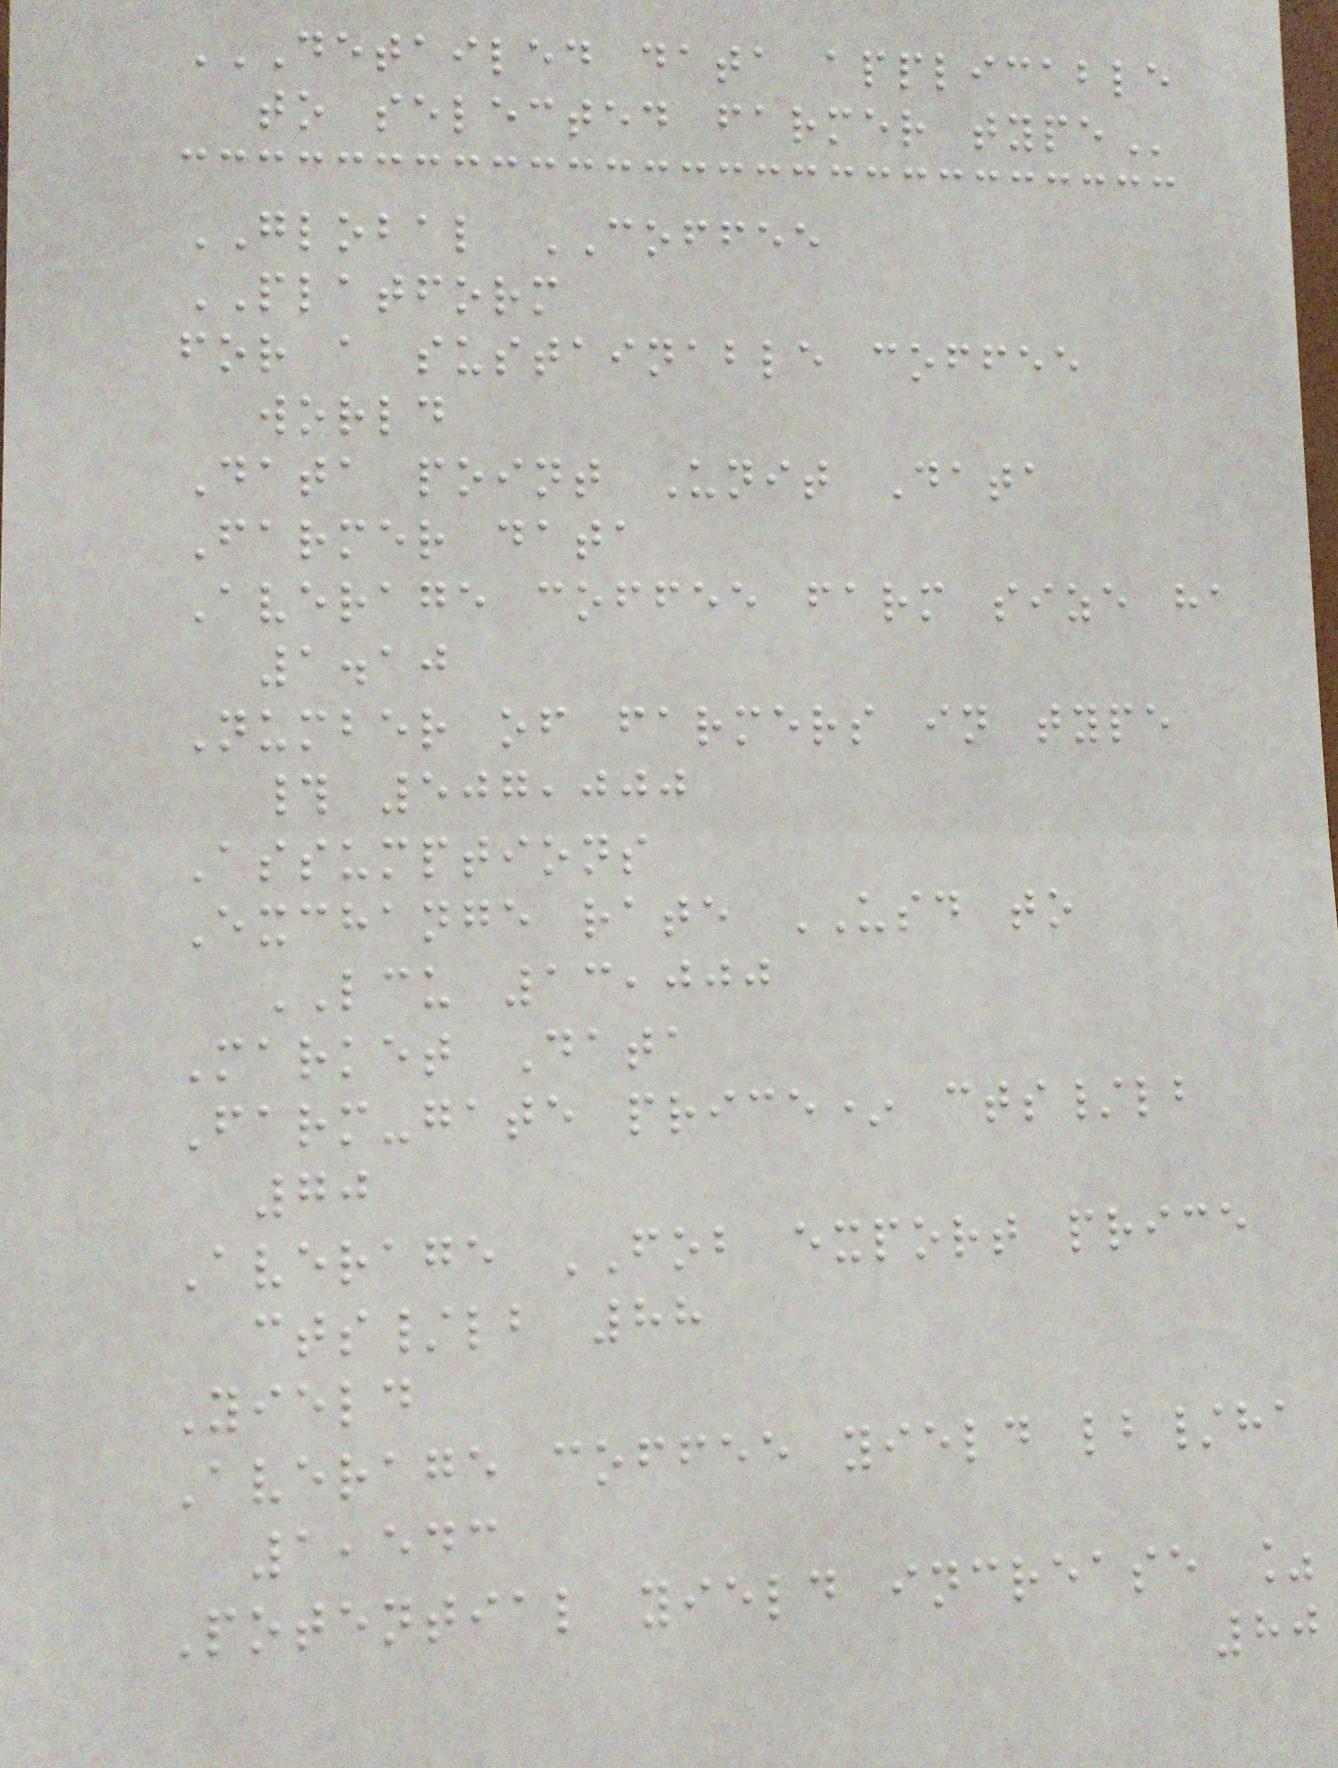DETAILED DATA APPLICABLE
TO SELECTED FARMER TYPE
GLOBAL COFFEE
PLATFORM
for a sustainable coffee
world
Data point Unit Data
Farmer data
Average coffee farm size ha
1.10
Number of farmers in type
# 507,000
Assumptions
Exchange rate USD to
LCU 13,000
Market Data
Farm-gate price* cts/lb
70
Average FOB export price
cts/lb 88
Yield
Average coffee yield lb/ha
1,543
Potential yield increase %
80
